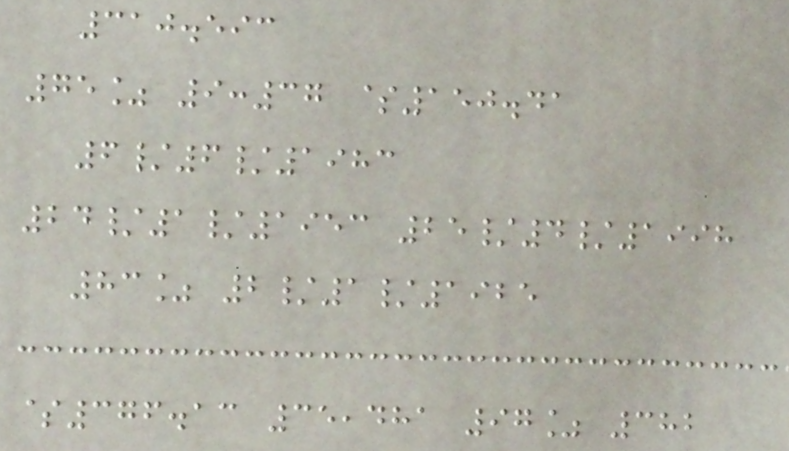310.593
75% 9:37 $150.41
6/6/1983
24/1/1953 25/4/1998
83% 2/1/1925
$376.13 35,481 97% 382
